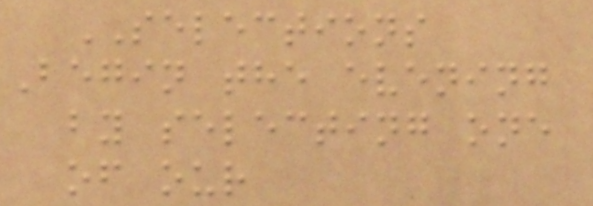SELECTIONS
Begin the evening
by selecting one
of our
